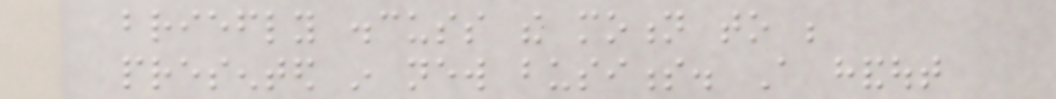briefly discuss the motion to be
presented in new business. A handout
